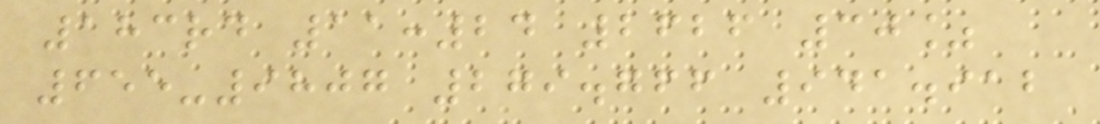183rd 11:24 2626 30%
655-9807 279.766 941.912
